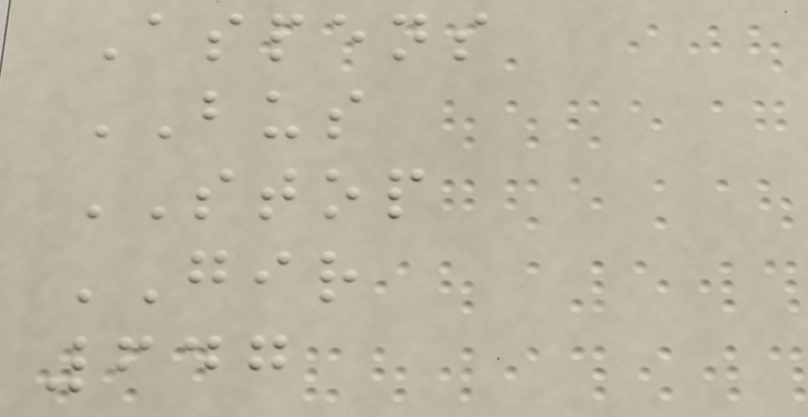Aspens
BUS
STOP
GIR
647
